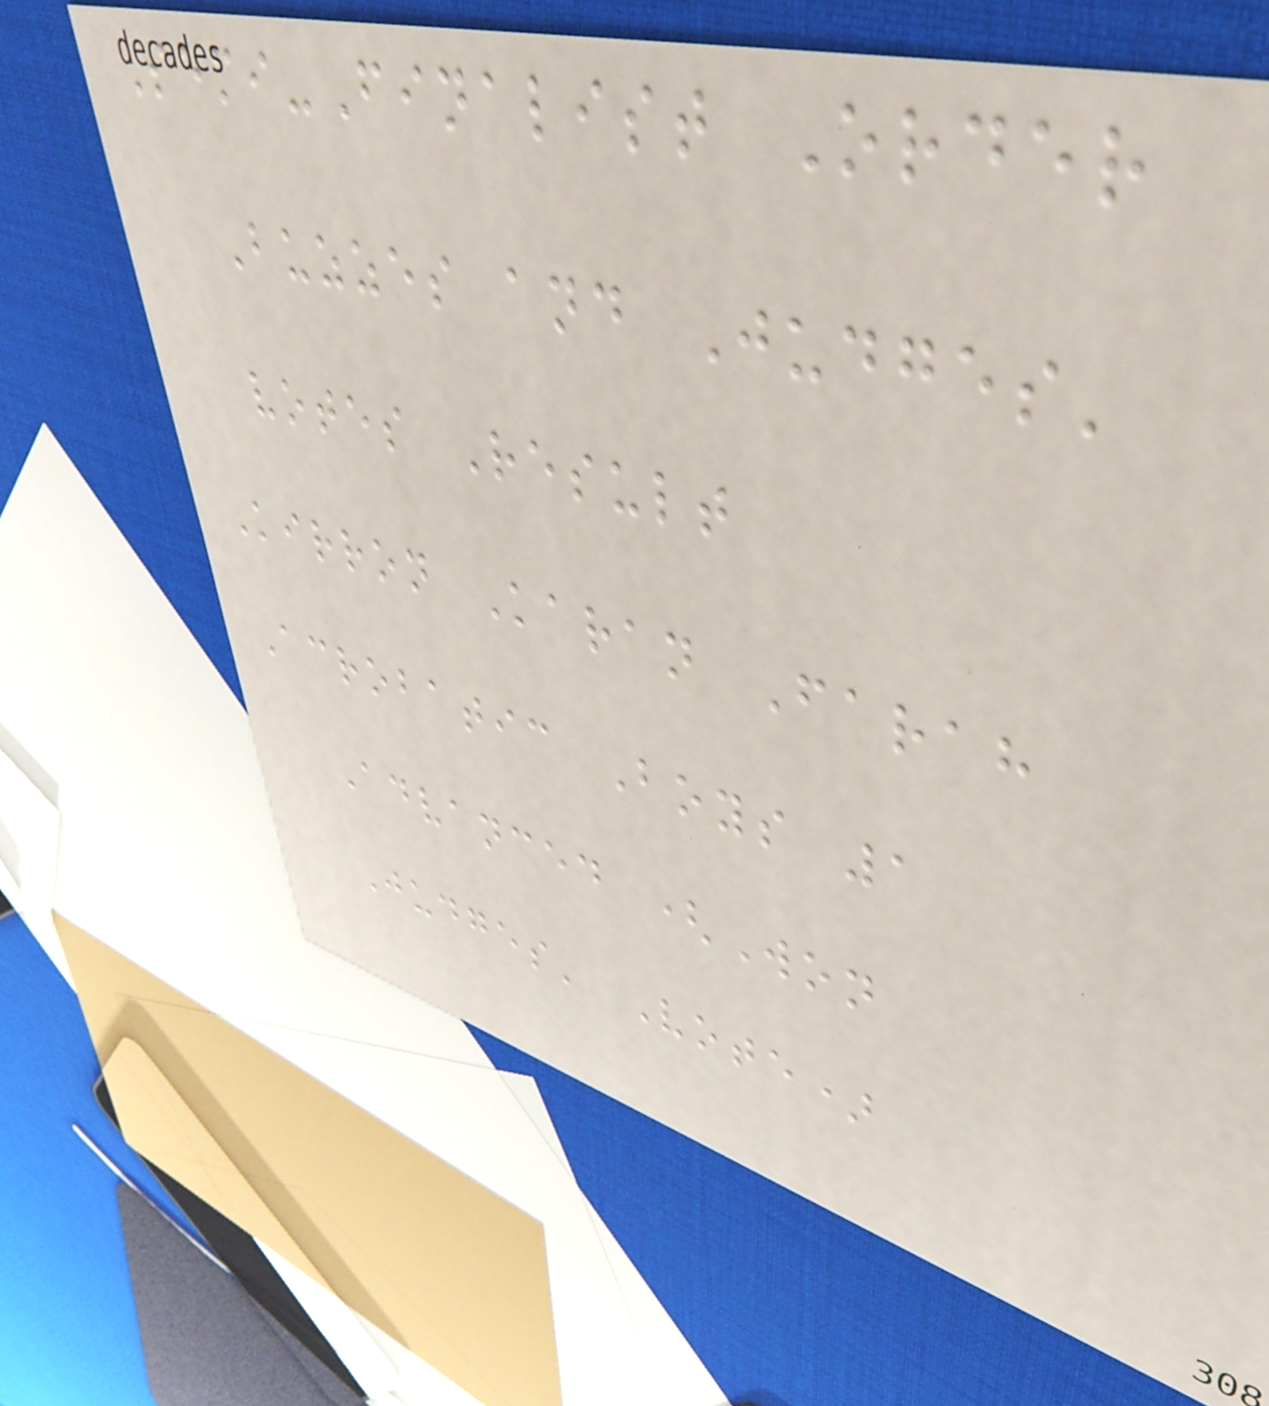Semi-Finalist Order
Buzzes and Judges'
votes Result
Kirron Karan Farah
Acrobatic Boys 1
Advanced (Won
Judges' Vote)
